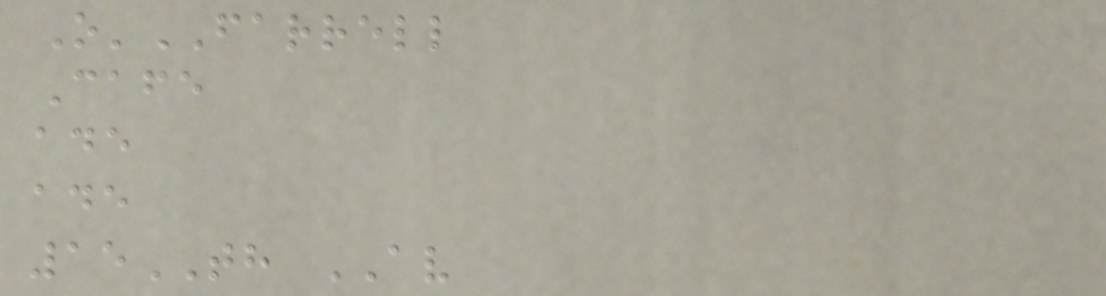O'FARRELL
Cafe
ade
ade
15TH AV
